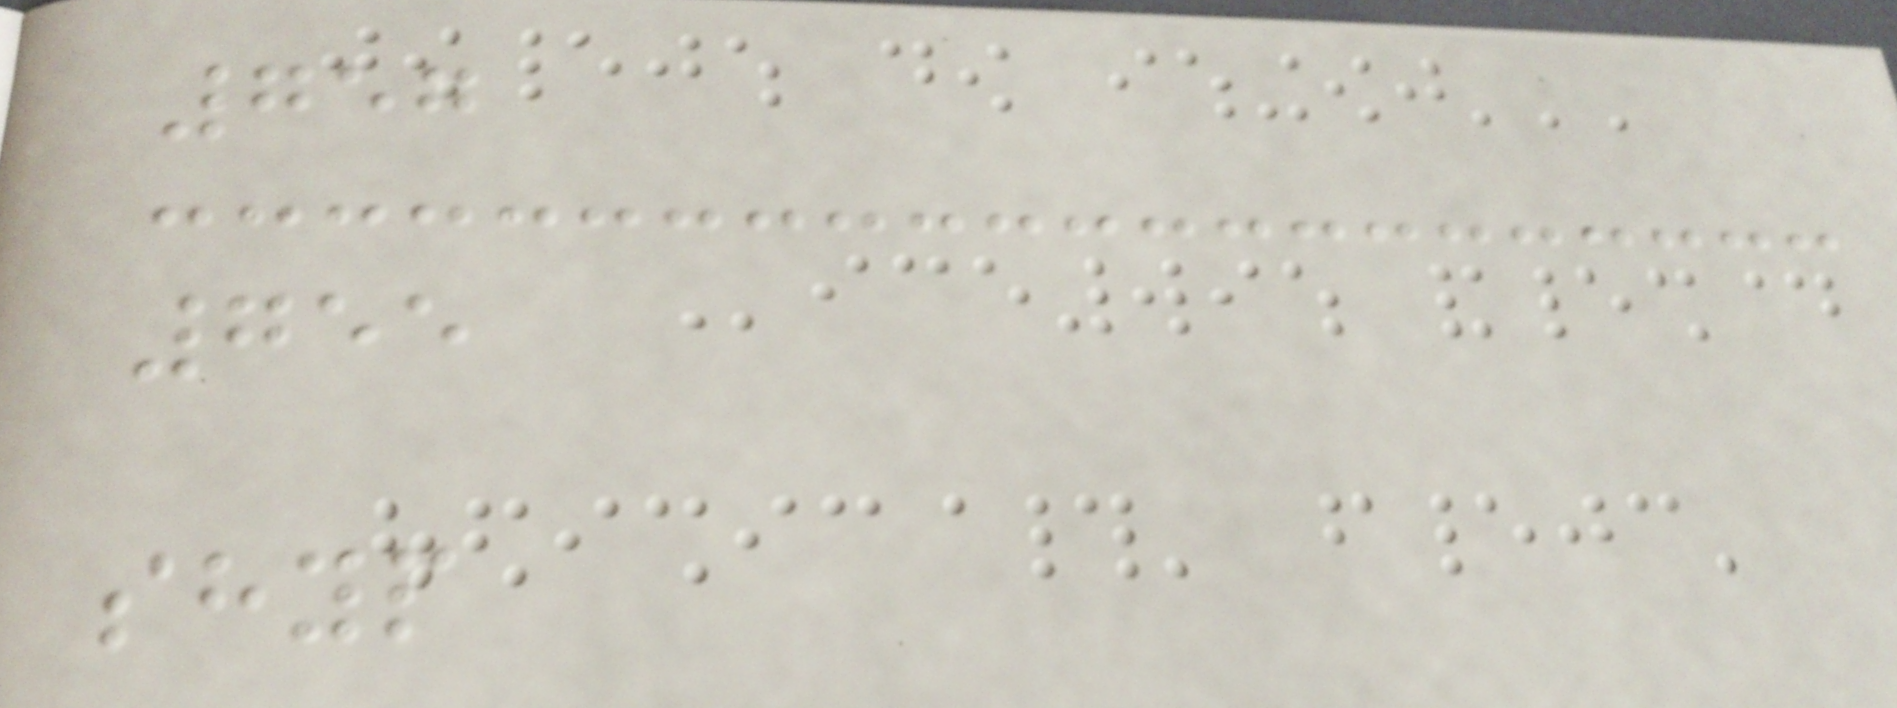757
755
shyp
